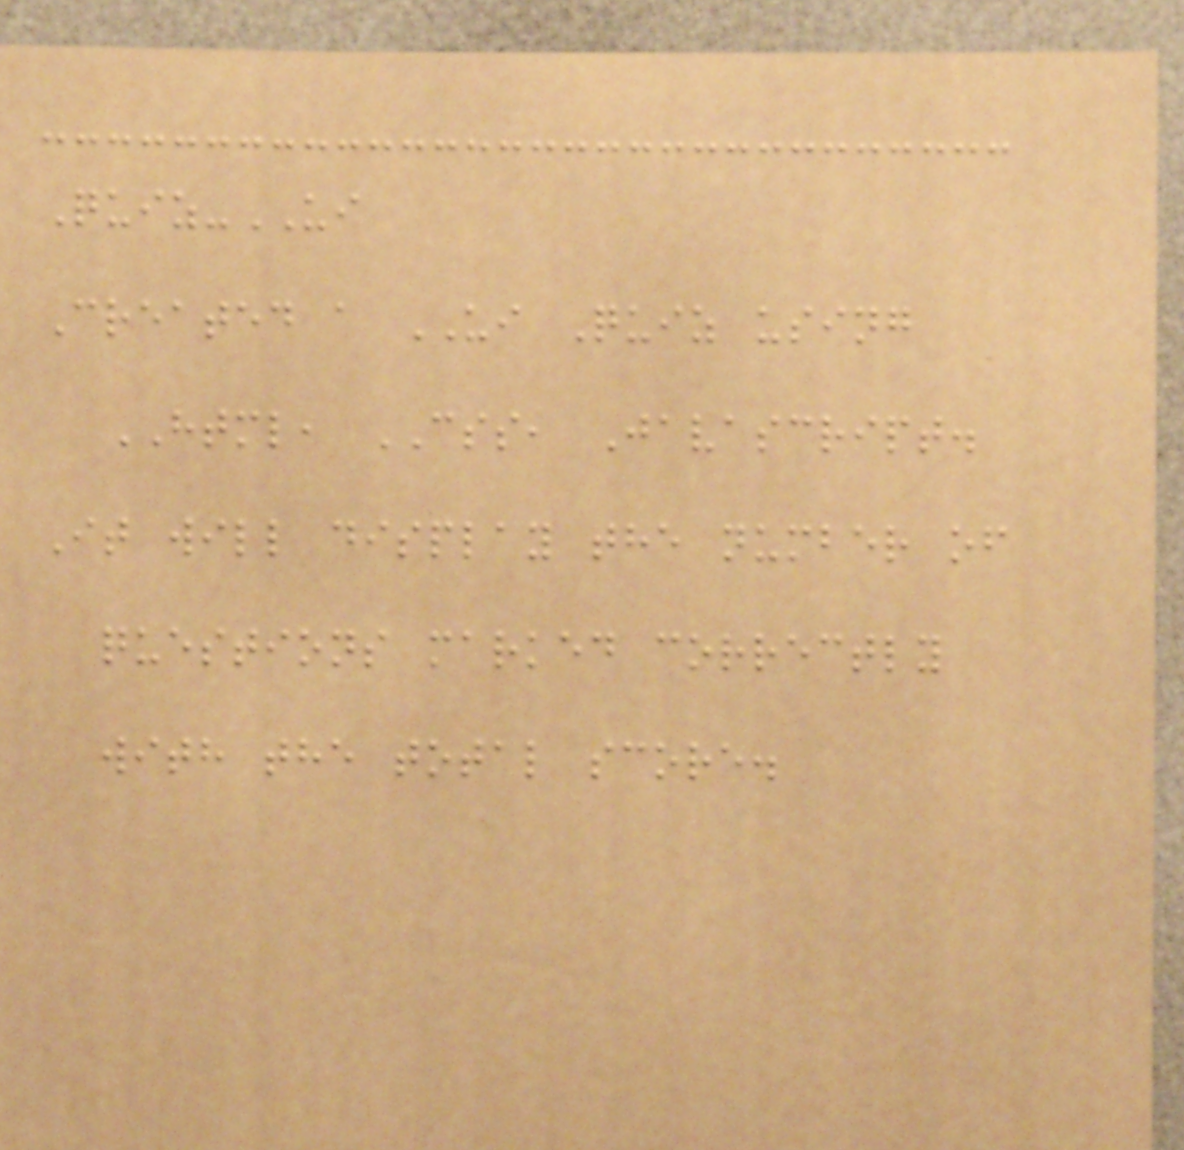Quiz-UI
Created a UI Quiz using
HTML, CSS, Javascript.
It will display the number of
questions marked correctly
with the total score.
